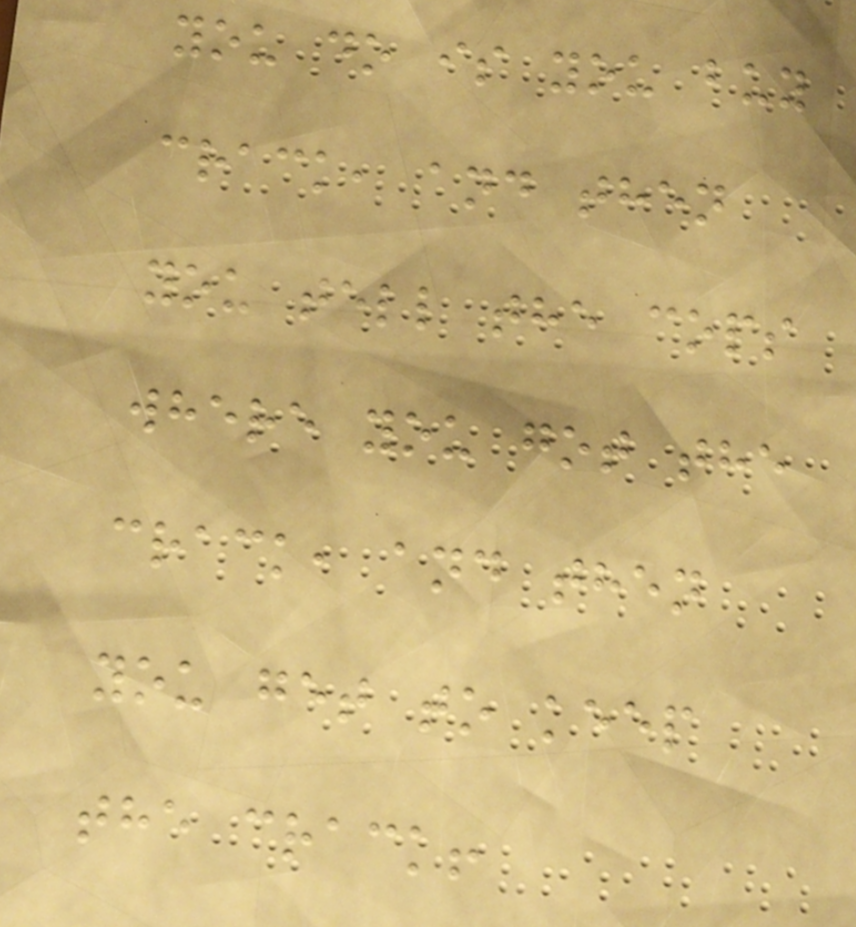you do is you buy
crack, and then
you tell the cops
where you got the
crack, and then
you get to keep
the crack!
